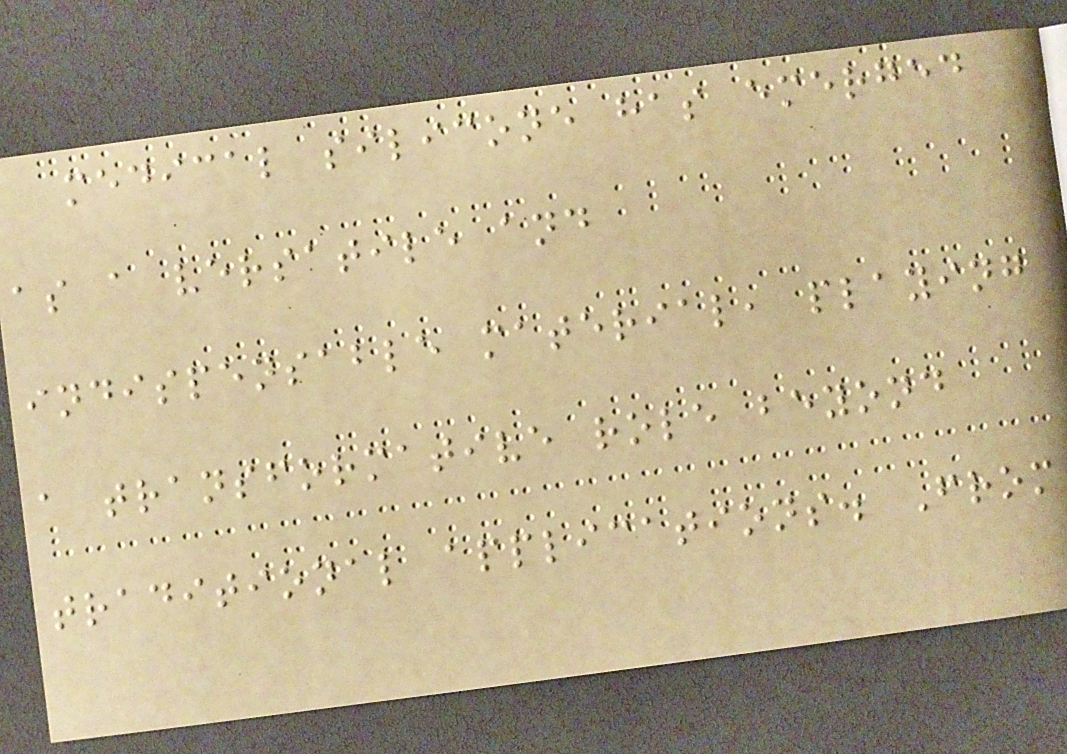medical silicone has emerged
as a versatile and
indispensable material, playing
a transformative role beyond
traditional applications. From
